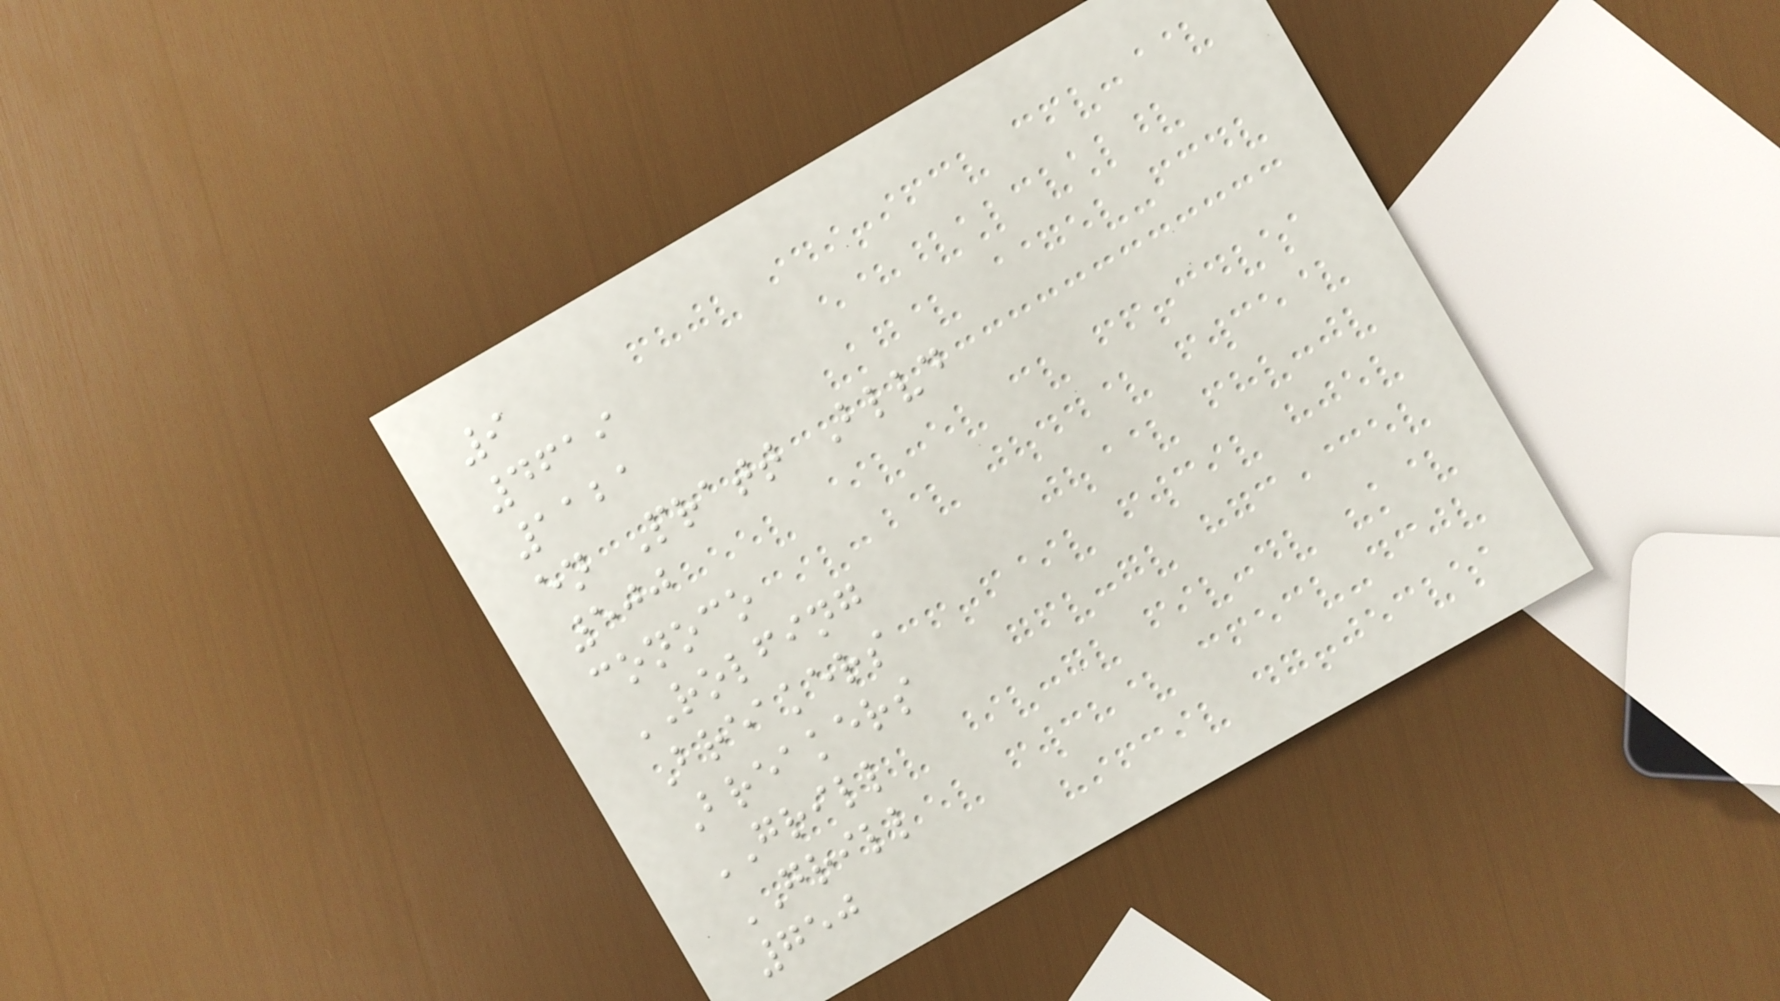9
4619
1121
en Pratt Blvd
500
conoco
ROLFING
Breakers
Breakers
GRILL
GRILL
750
